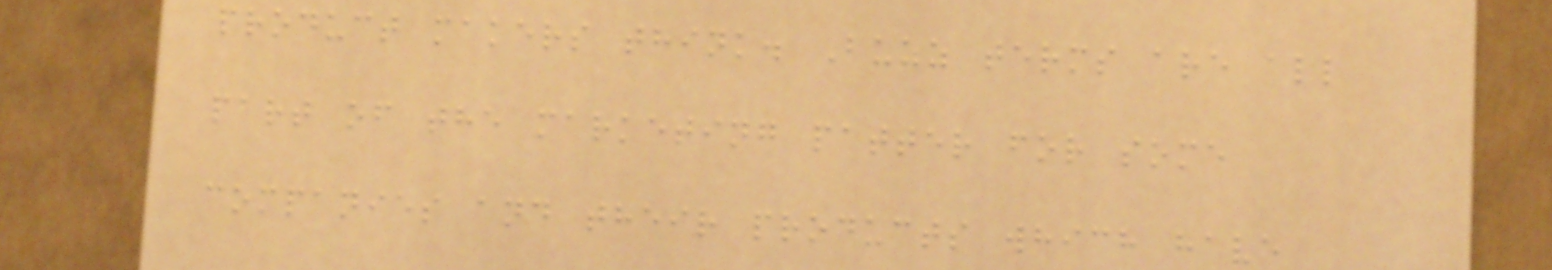product makers think. Buzz terms are all
part of the marketing patter for some
companies and their products which have
